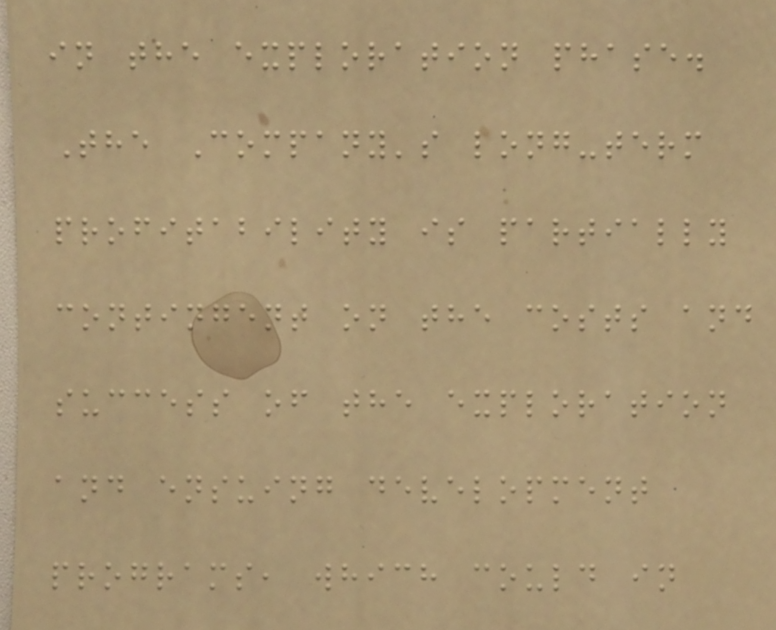in the exploration phase.
The Company's long-term
profitability is partially
contingent on the costs and
success of the exploration
and ensuing development
programs, which could in
